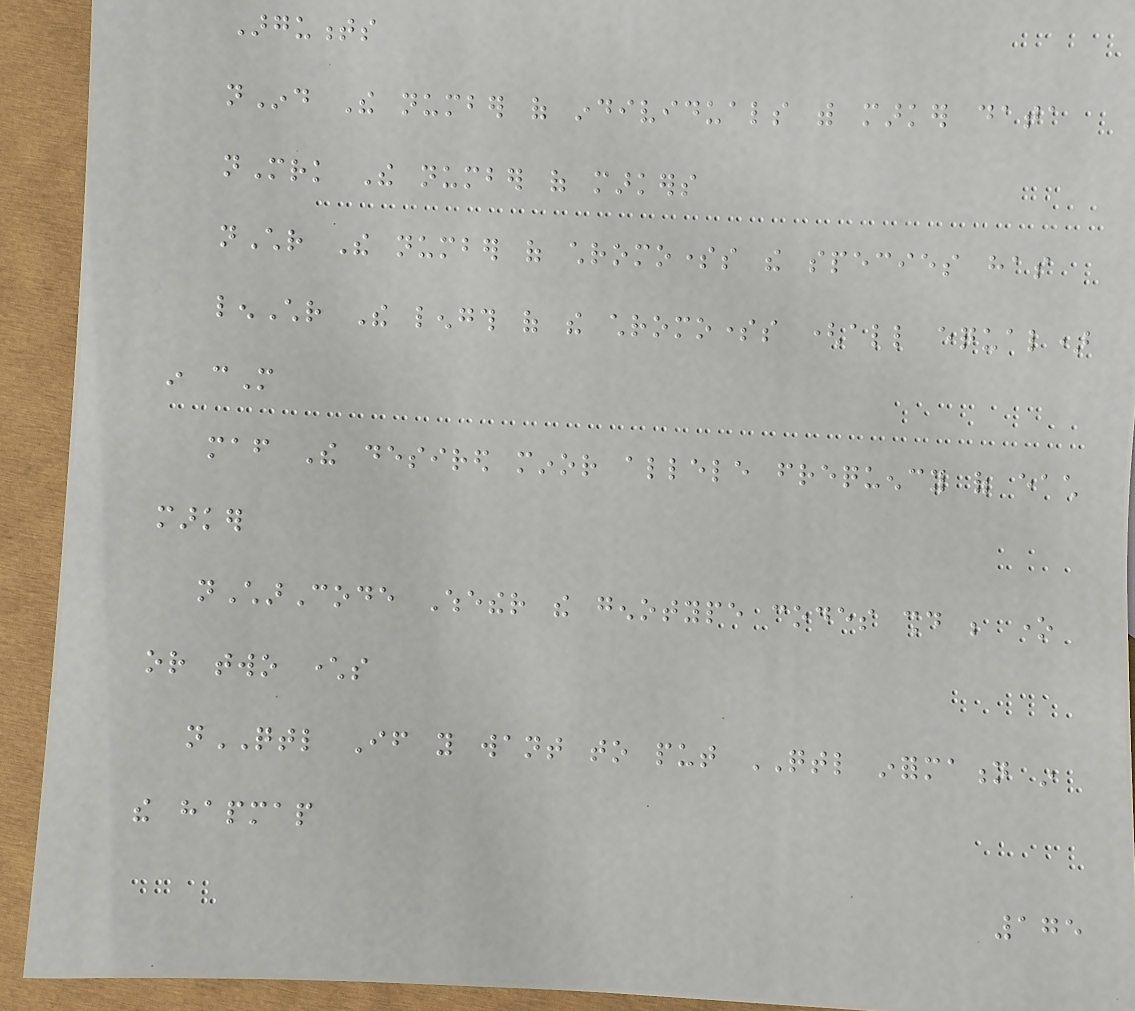Arguments
nInd The number of individuals with marker data
nMrk The number of markers
nChr The number of chromosomes the species has
lenChr The length of the chromosomes (all equal)
in cM
maf The desired minor allele frequency of each
marker
nCharCode Whether the genotype codes should be one
or two characters
nQTL If you want to put QTL information in
the hapmap
175
